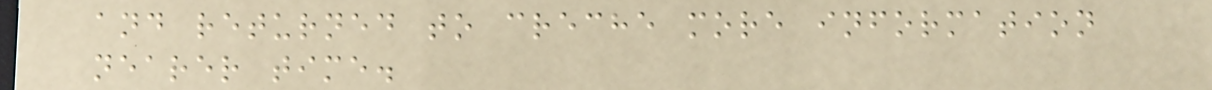and returned to creche more information
nearer time.
